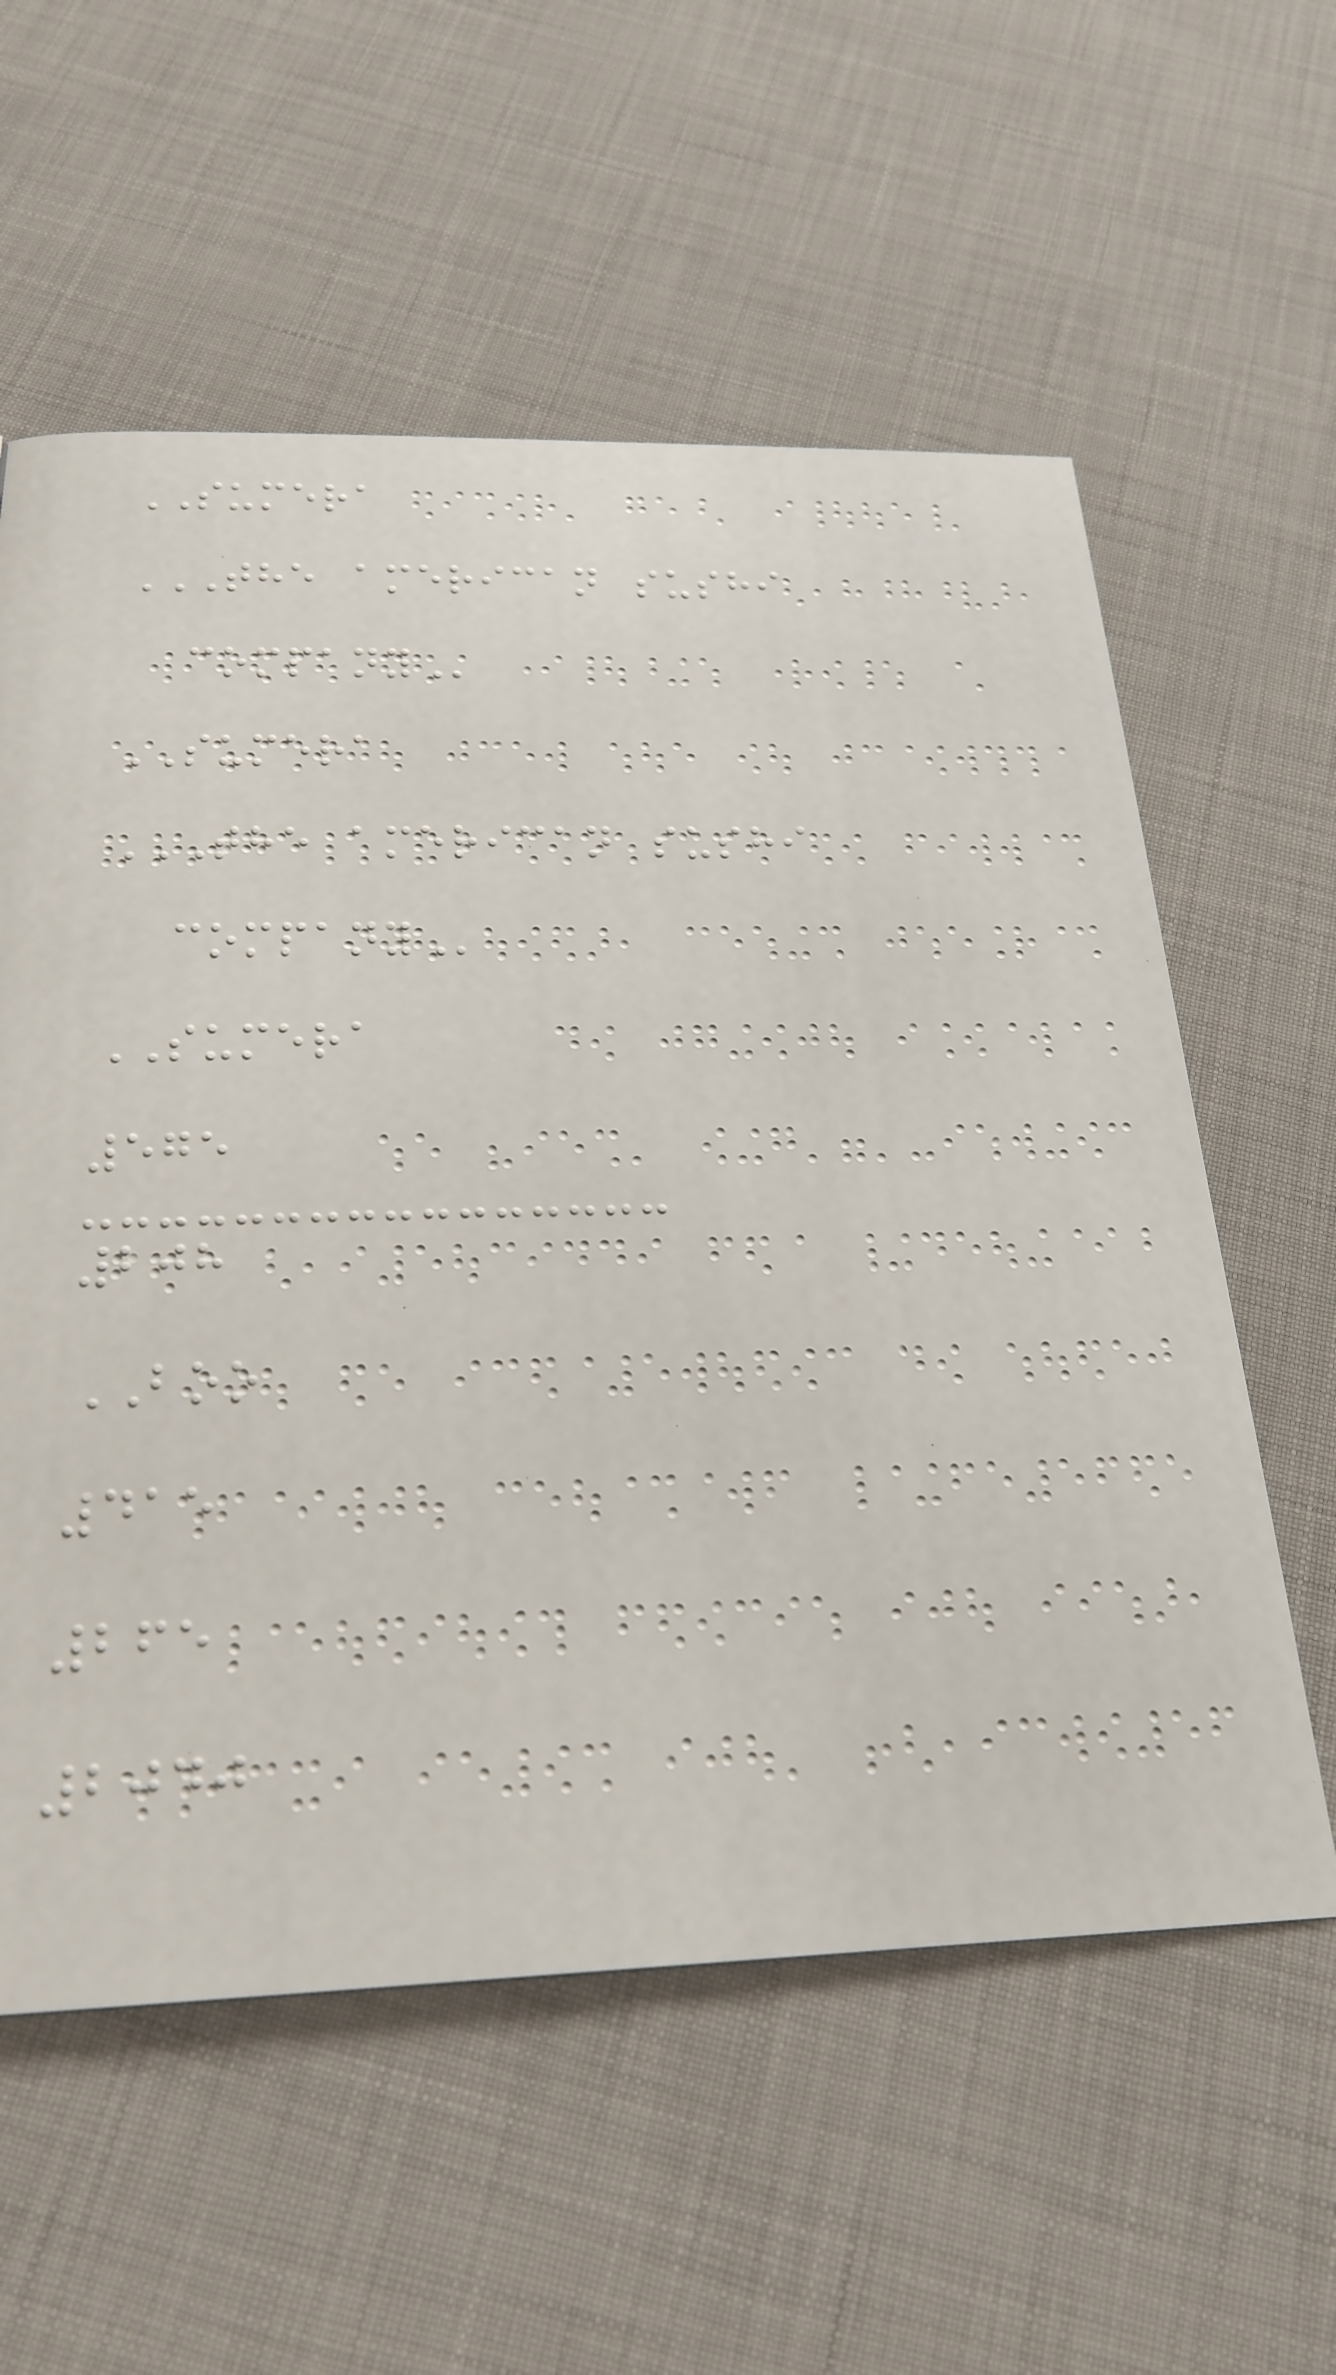SUMERA
THE AMERICAN SUSHI
COMPANY
SUMERA
THE AMERICAN SUSHI
COMPANY
SUMERA
575
208
BOO
415
265
2040
